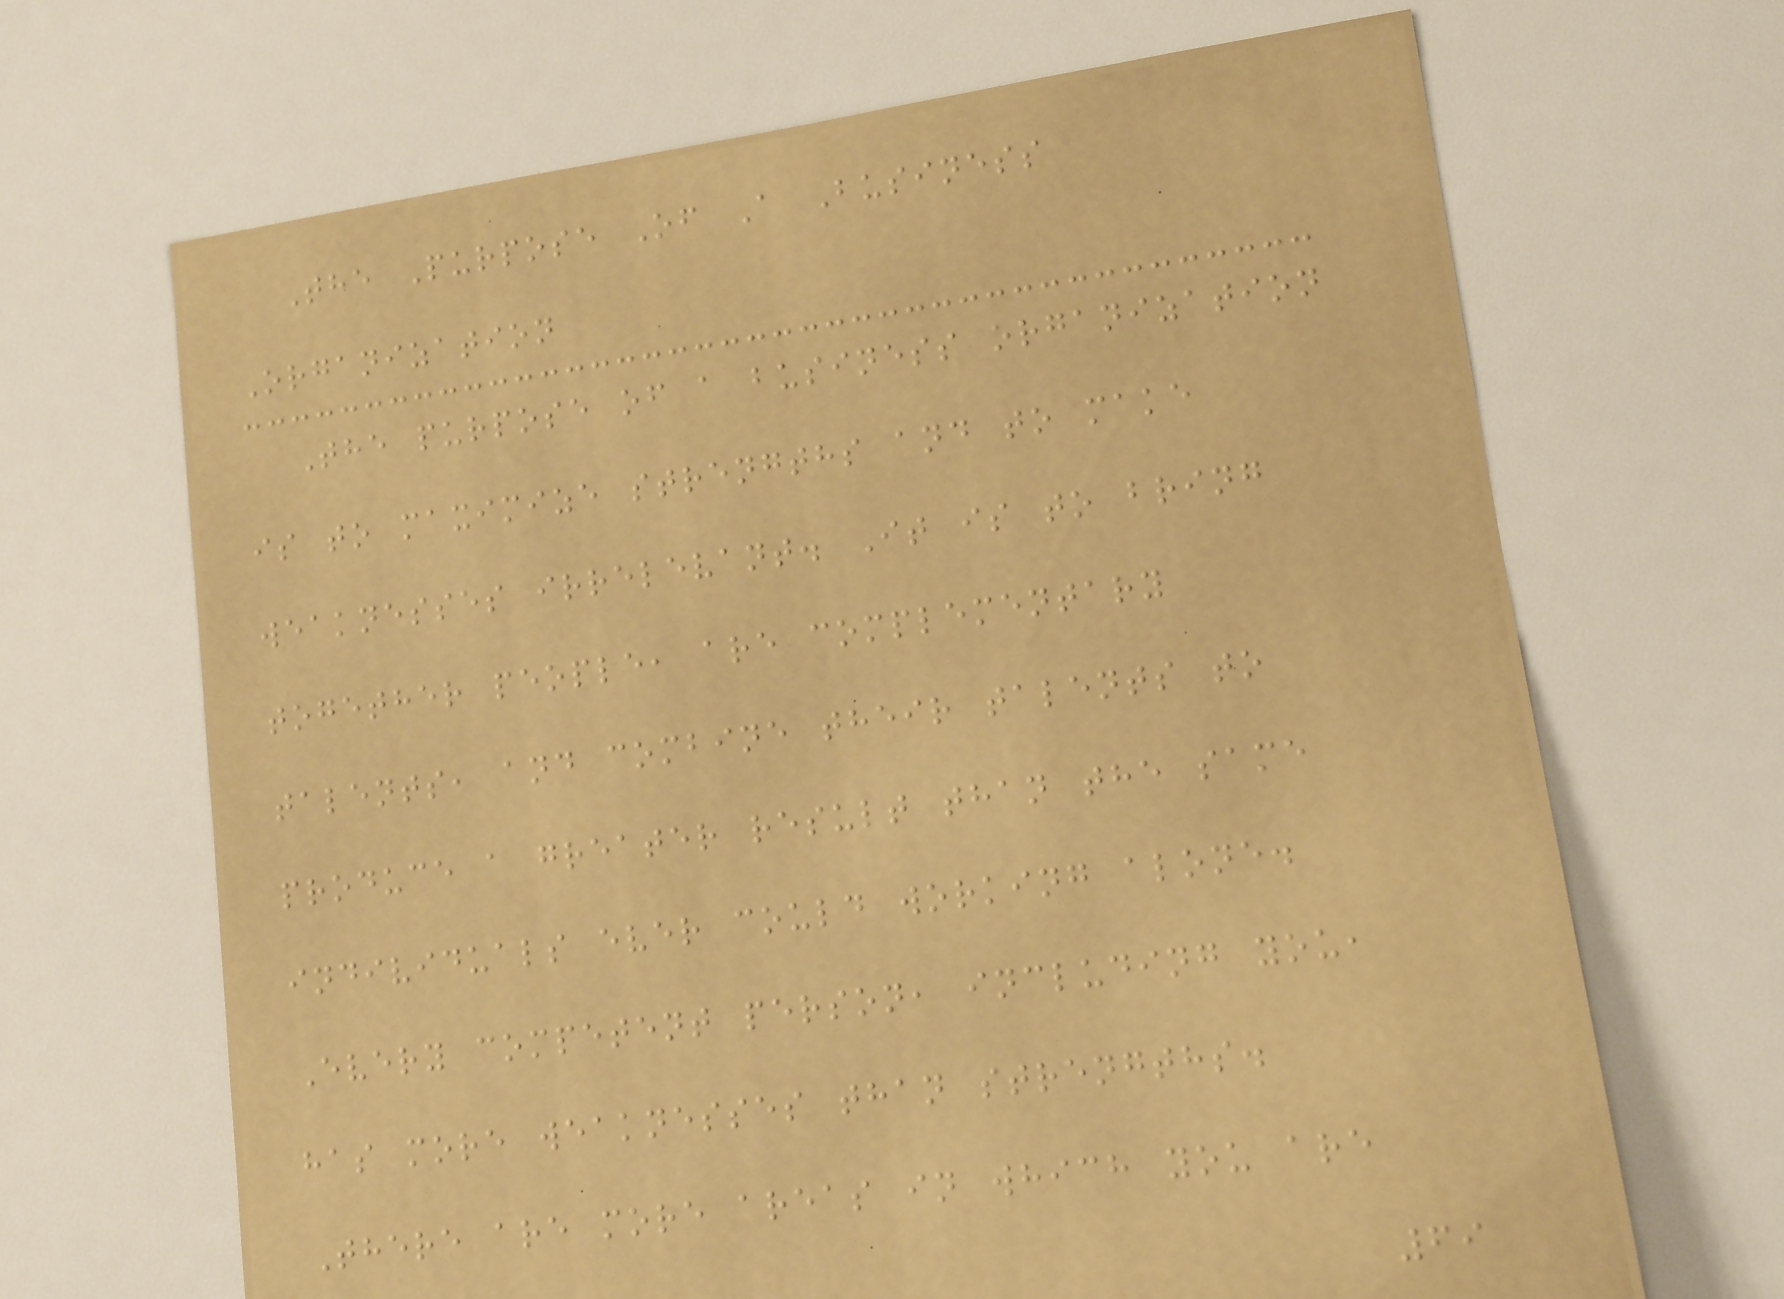The Purpose Of A Business
Organization
The purpose of a business organization
is to maximize strengths and to make
weaknesses irrelevant. It is to bring
together people, are complementary
talents, and combine their talents to
produce a greater result than the same
individuals ever could working alone.
Every competent person, including you,
has more weaknesses than strengths.
There are more areas in which you are
69
